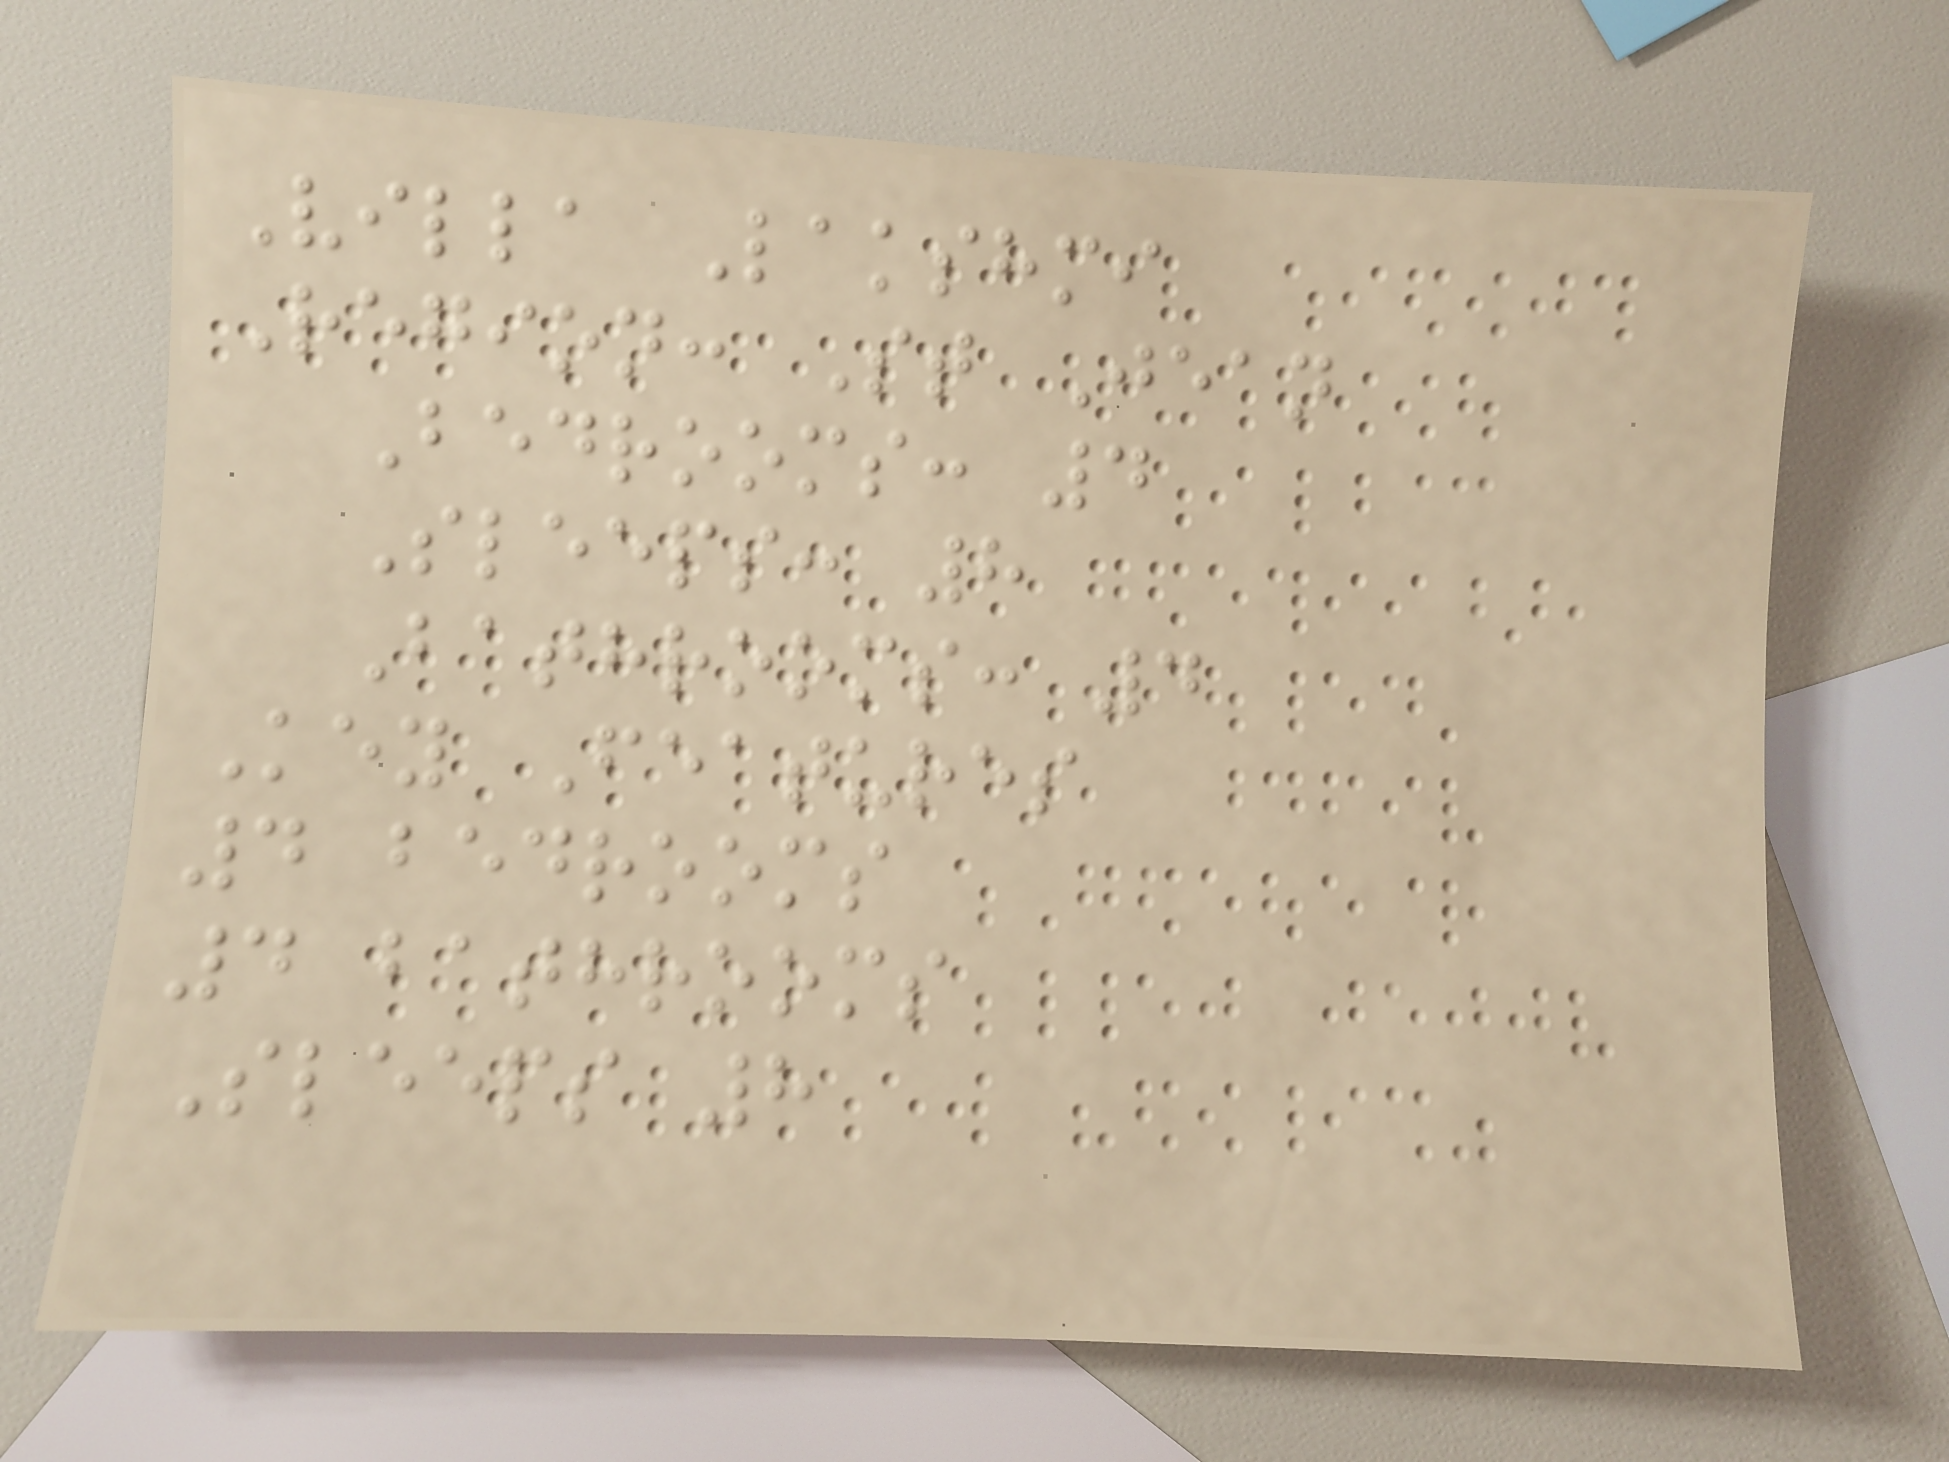Villa Lakshmi
Region: St Jean
Bedrooms: 4
Sleeps: 8
Bathrooms: 4
Key Features
4 bedrooms
4 bathrooms
Sleeps 8
